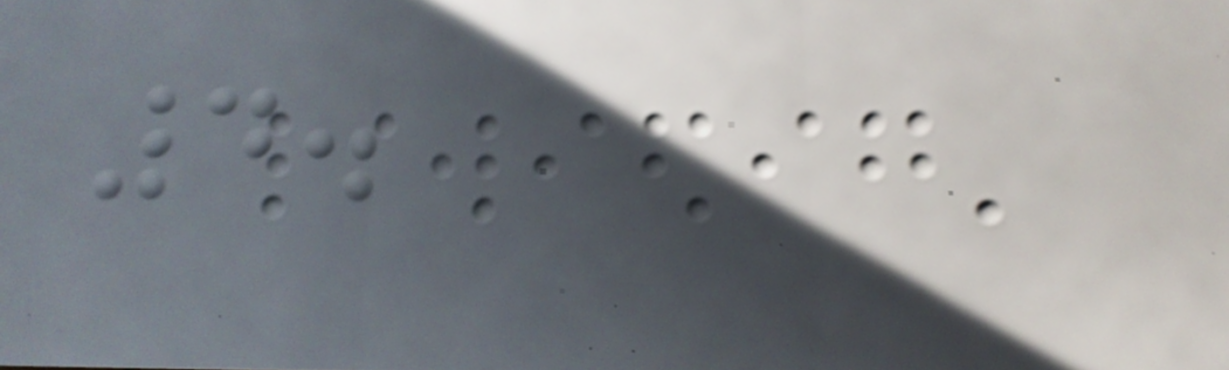4.
